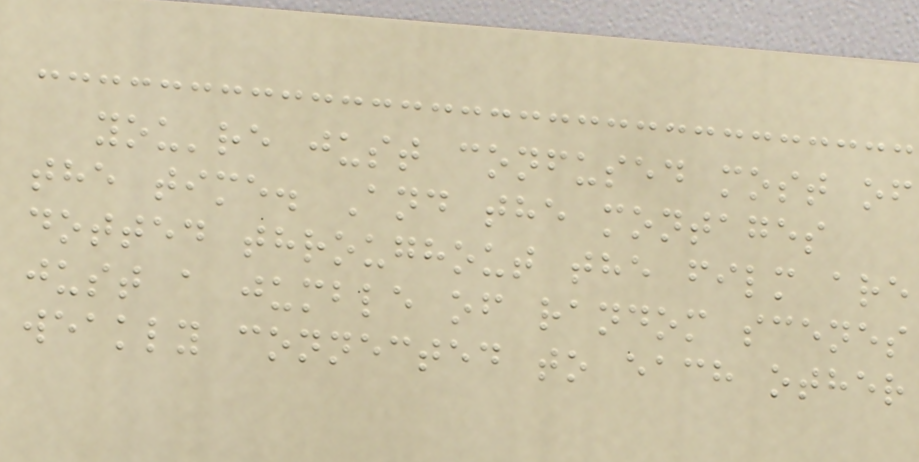you're just confused most of
the time. And the montages
dotted throughout the film are
just a jumble of random scenes
weakly connected to each other
